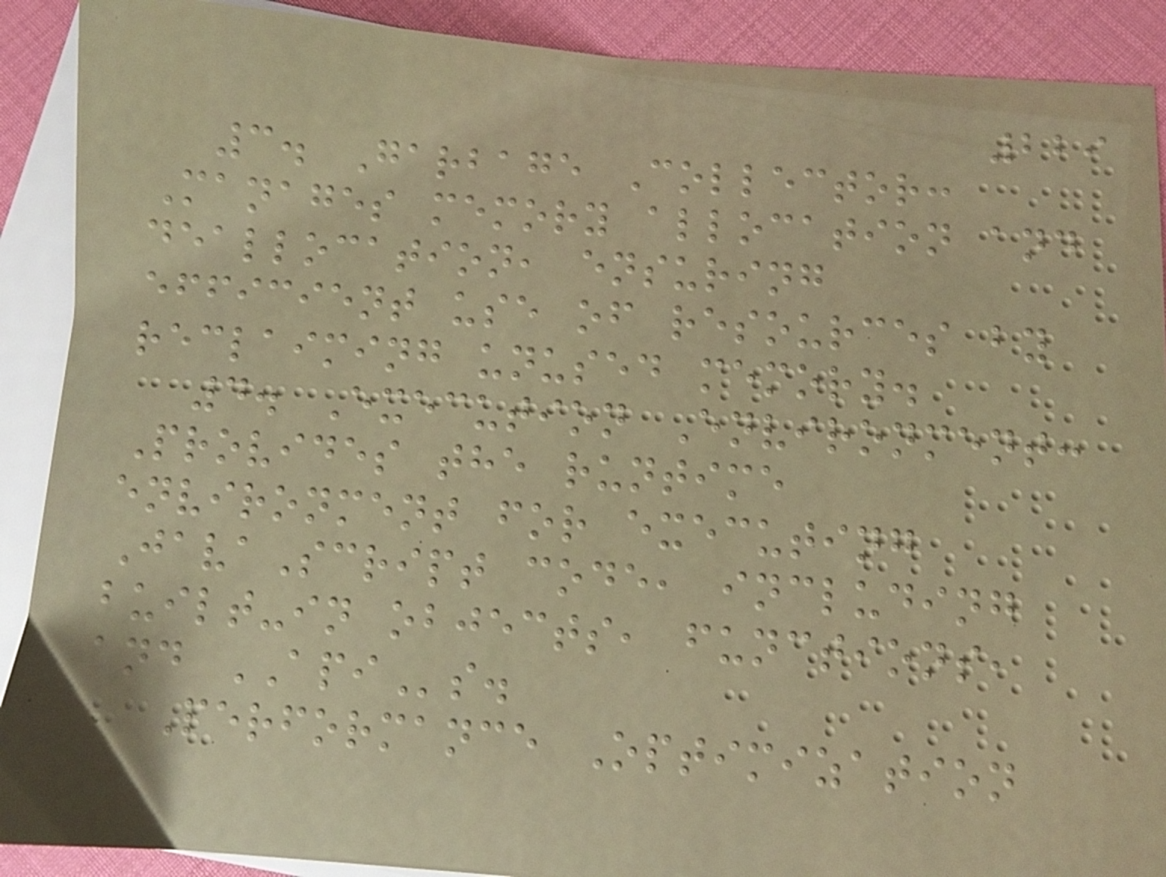229
3. Garbage Collector:
Manages memory allocation and
deallocation, ensuring
efficient use of resources by
reclaiming unused memory.
4. Execution Environment:
Provides the runtime
environment for executing
JavaScript code, including
built-in objects, functions,
and APIs.
Performance Optimization
